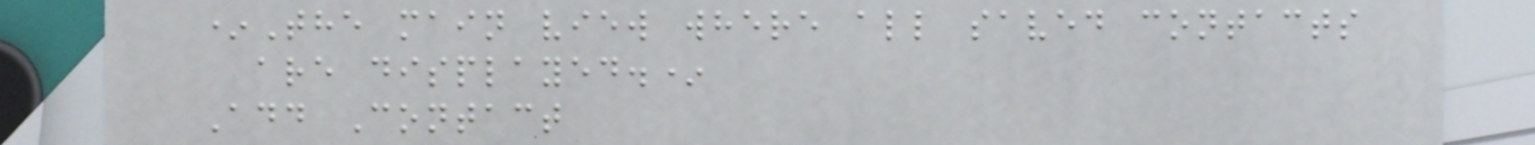*The main view where all saved contacts
are displayed.*
Add Contact
